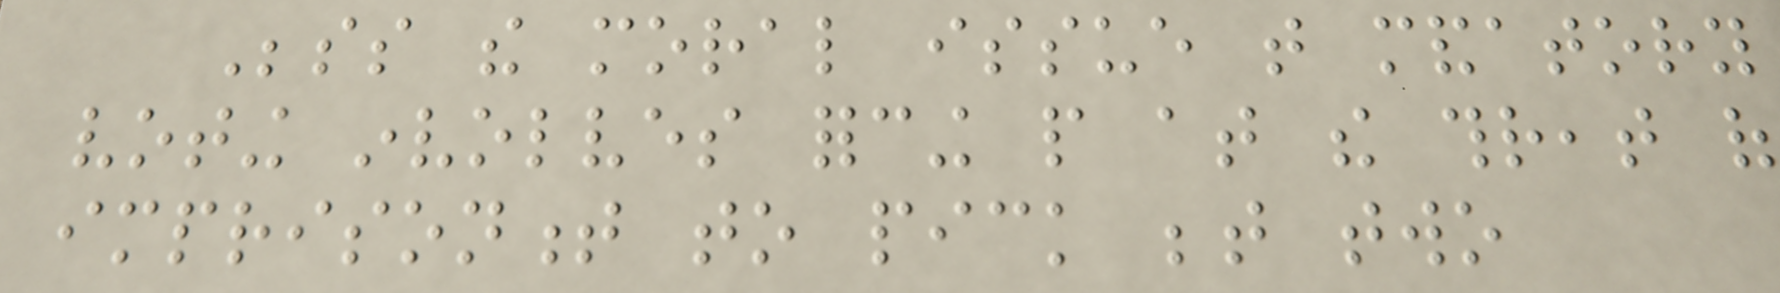Besides the moral issue that mandatory
voting involves forcing people at the threat of
imprisonment to pick between two
